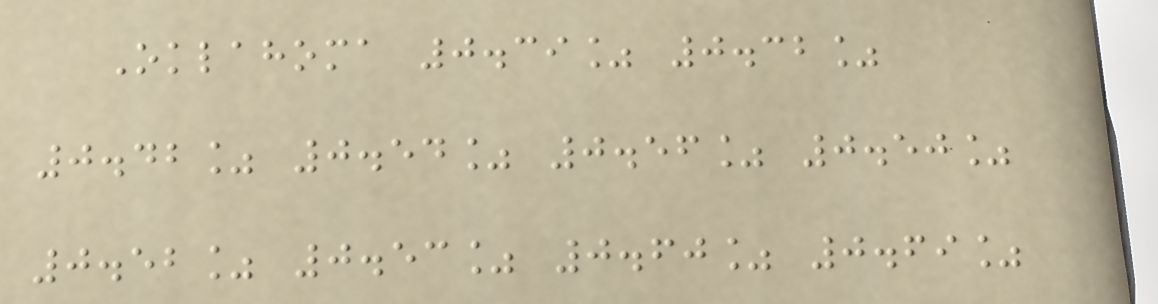Oklahoma 0.39% 0.32%
0.42% 0.54% 0.56% 0.50%
0.52% 0.53% 0.60% 0.69%
